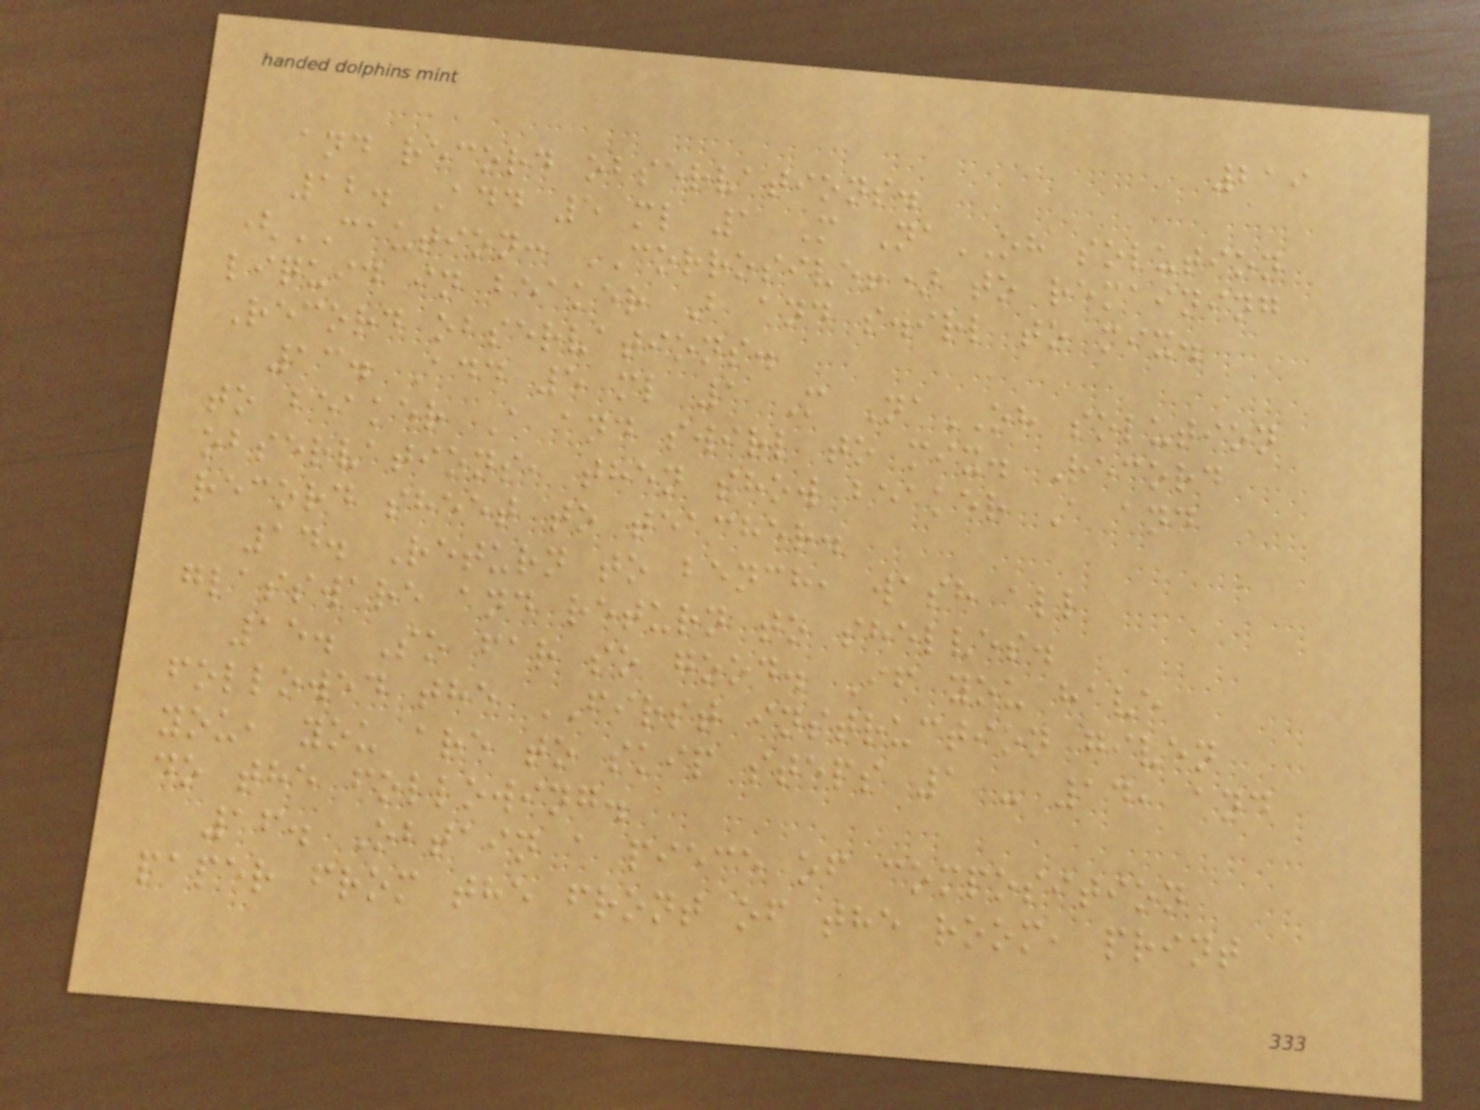219
and record observations.
12. Add 5 ml 1 M NaOH solution
(CAUTION: CORROSIVE!) to remaining
liquid in beaker B and swirl to mix.
Record observations.
13. Add 5 ml 1 M NaOH solution
to beaker A and swirl to mix. Record
observations, then show beaker A and
record sheet to teacher.
14. Return to bench, wash all
glassware and return to shelves.
15. So far so good. If you have
followed the FIRST instruction given
you, you are to skip steps 1 - 14, and
do the following.
16. Obtain a piece of composition
paper from the front of the room, print
